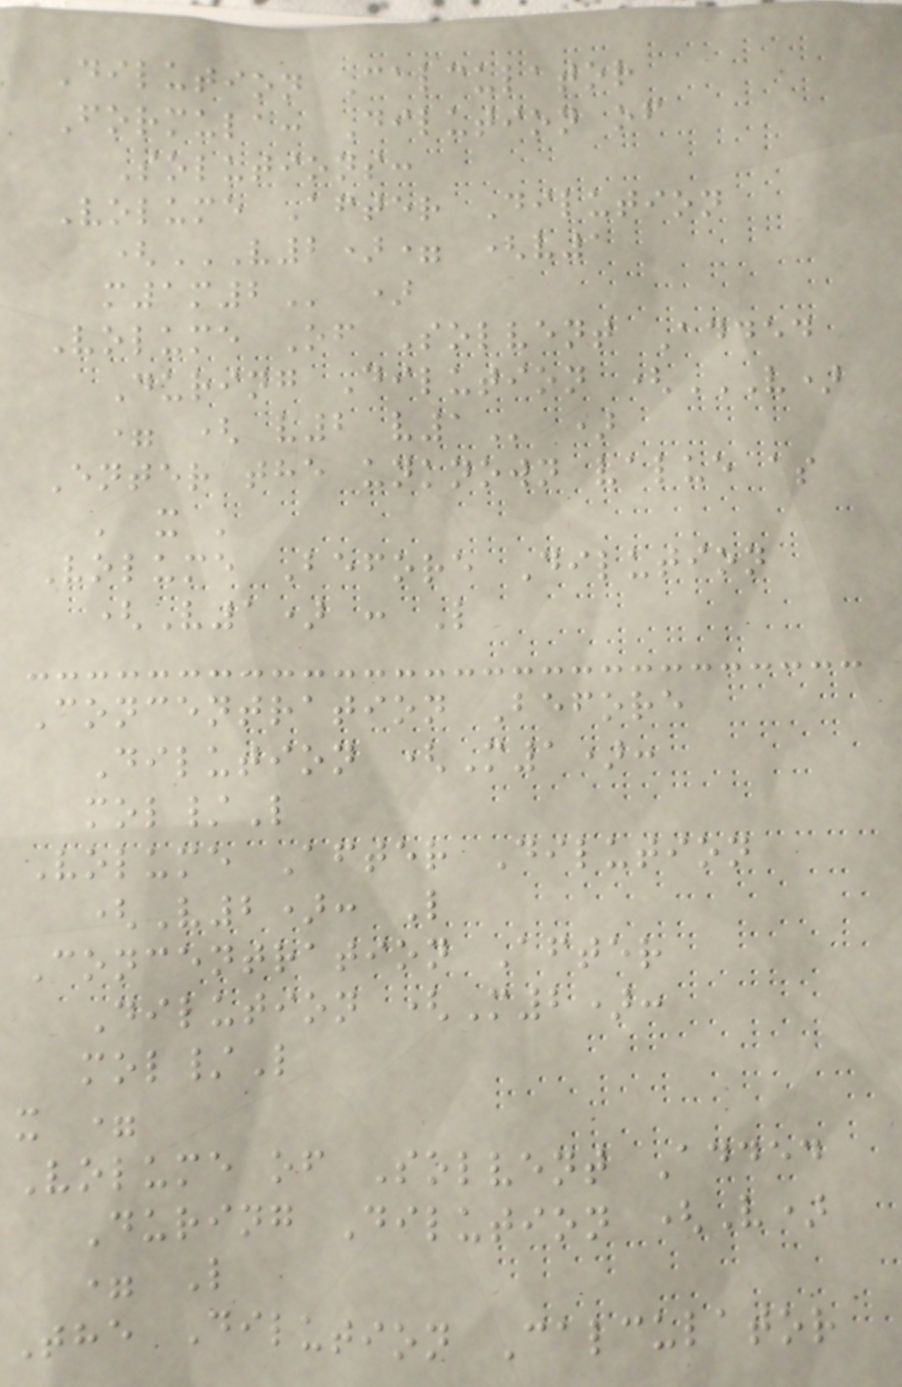Dilution Calculator
Formula: Dilution of
Solutions:
Volume After Dilution
(V2)= (V1
M1M2 )
Volume Of Solvent Added
During Dilution (V)
= ( V2 V1 )
Enter the unknown value as
' x '
Volume Before Dilution
(V1) : L
Concentration Before
Dilution (M1):
mol/L
Volume After Dilution
(V2): L
Concentration After
Dilution (M2):
mol/L
x =
Volume of Solvent Added
During Dilution (V)
= L
The Dilution Calculator
